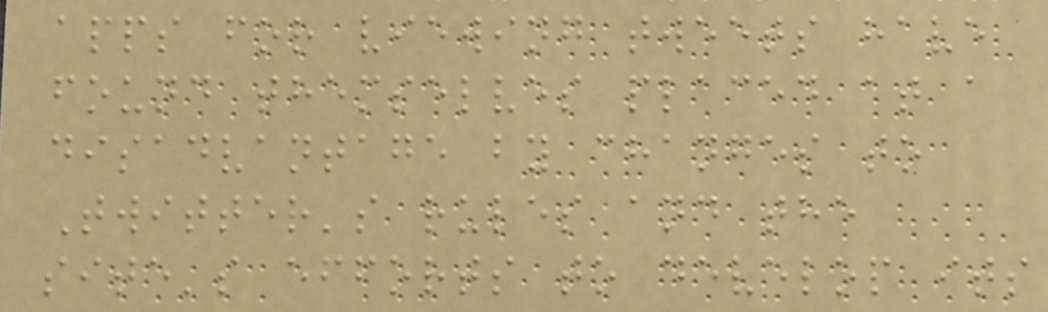apps for viewing tweets have
found themselves placed at a
disadvantage by changes to
Twitter's rules and the
site's efforts to develop its
